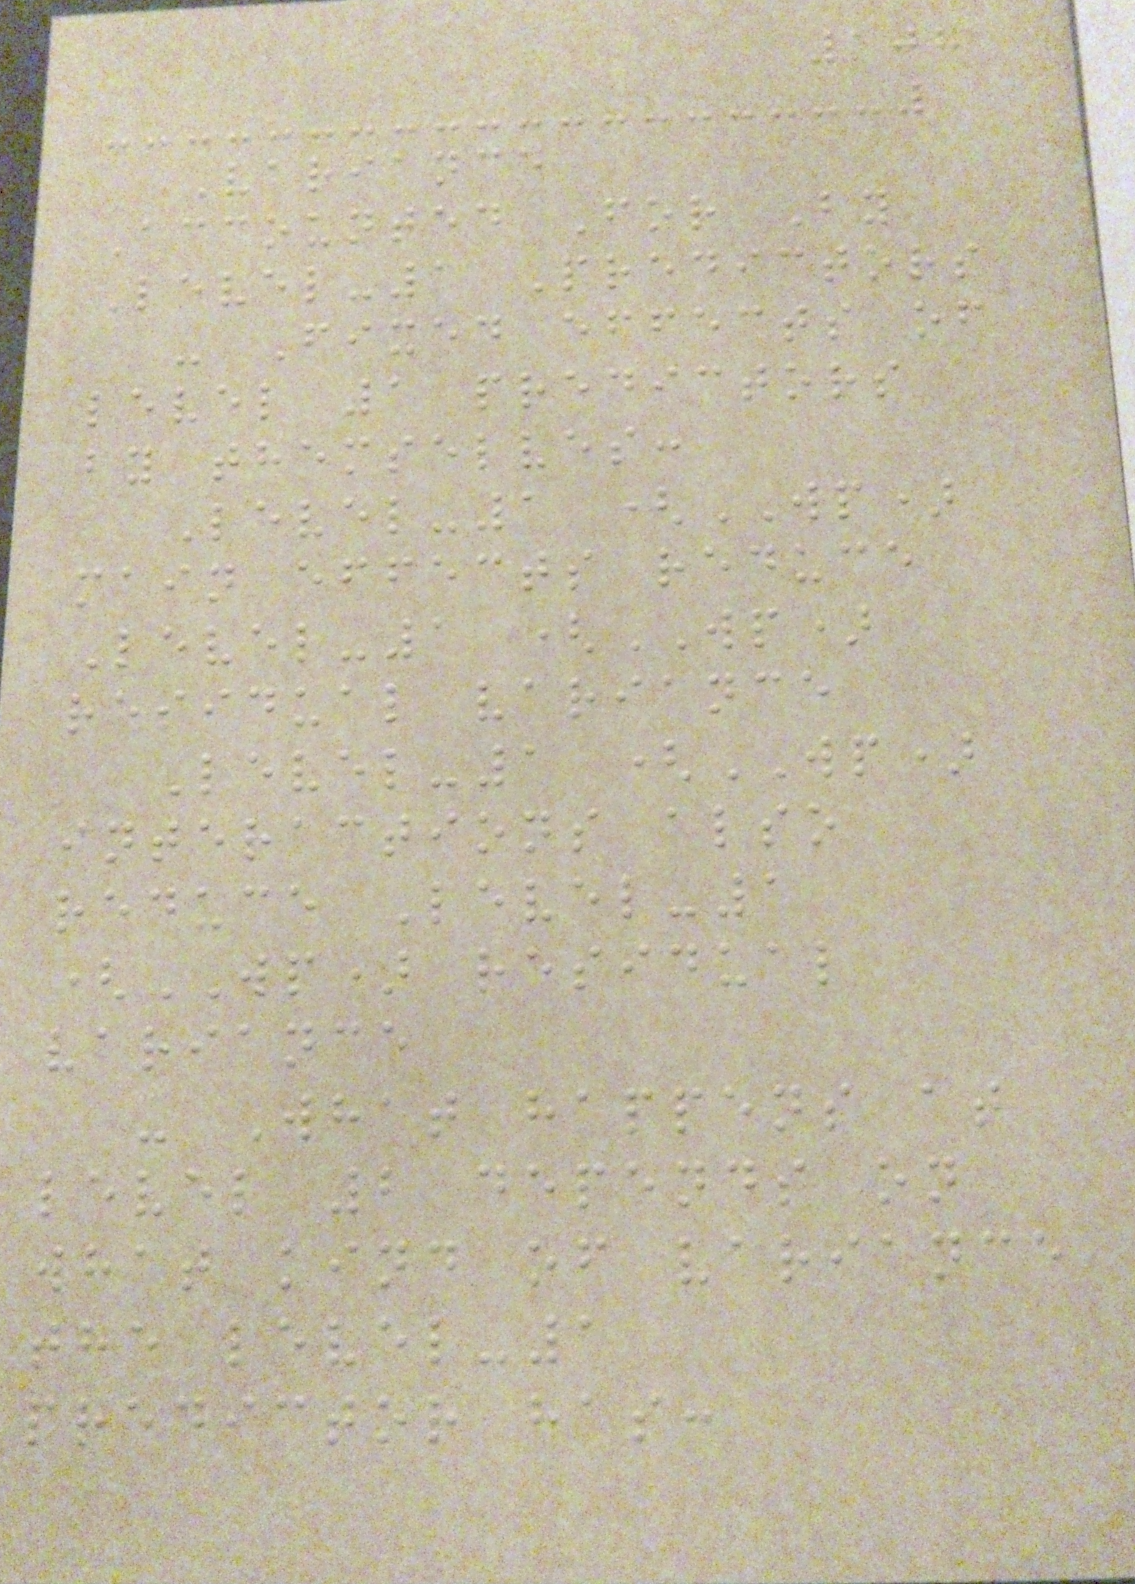108
Variance
Accounted For By
Level-1 Predictors
- Fixed effects of
level 1 predictors
by themselves:
Level-1 (WP)
main effects reduce
Level-1 (WP)
residual variance
Level-1 (WP)
interactions also
reduce Level-1
(WP) residual
variance
- What happens at
level 2 depends on
what kind of variance
the level-1
predictor has:
